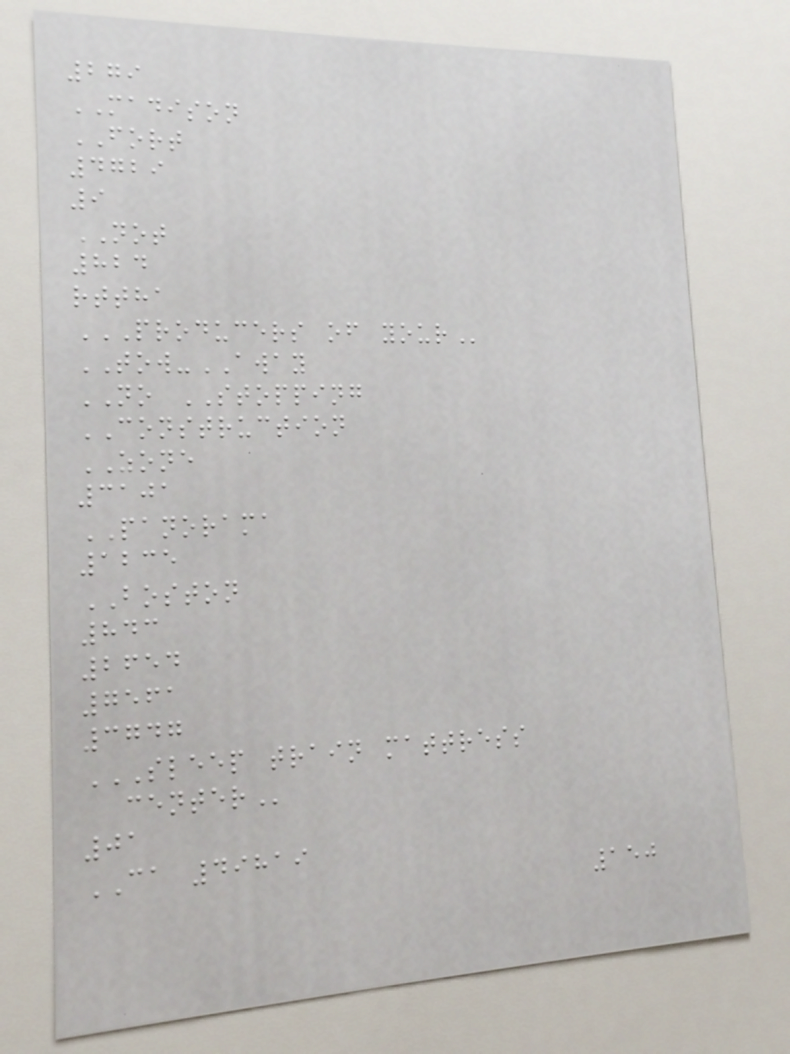279
MADISON
FORT
4729
9
NOT
824
rttha
PRODUCERS OF YOUR
TOW-AWAY
NO STOPPING
CONSTRUCTION
ZONE
3101
PANORAMA
1235
BOSTON
843
2654
7561
3747
SLEEP TRAIN MATTRESS
CENTER
01
CA 49819
150
